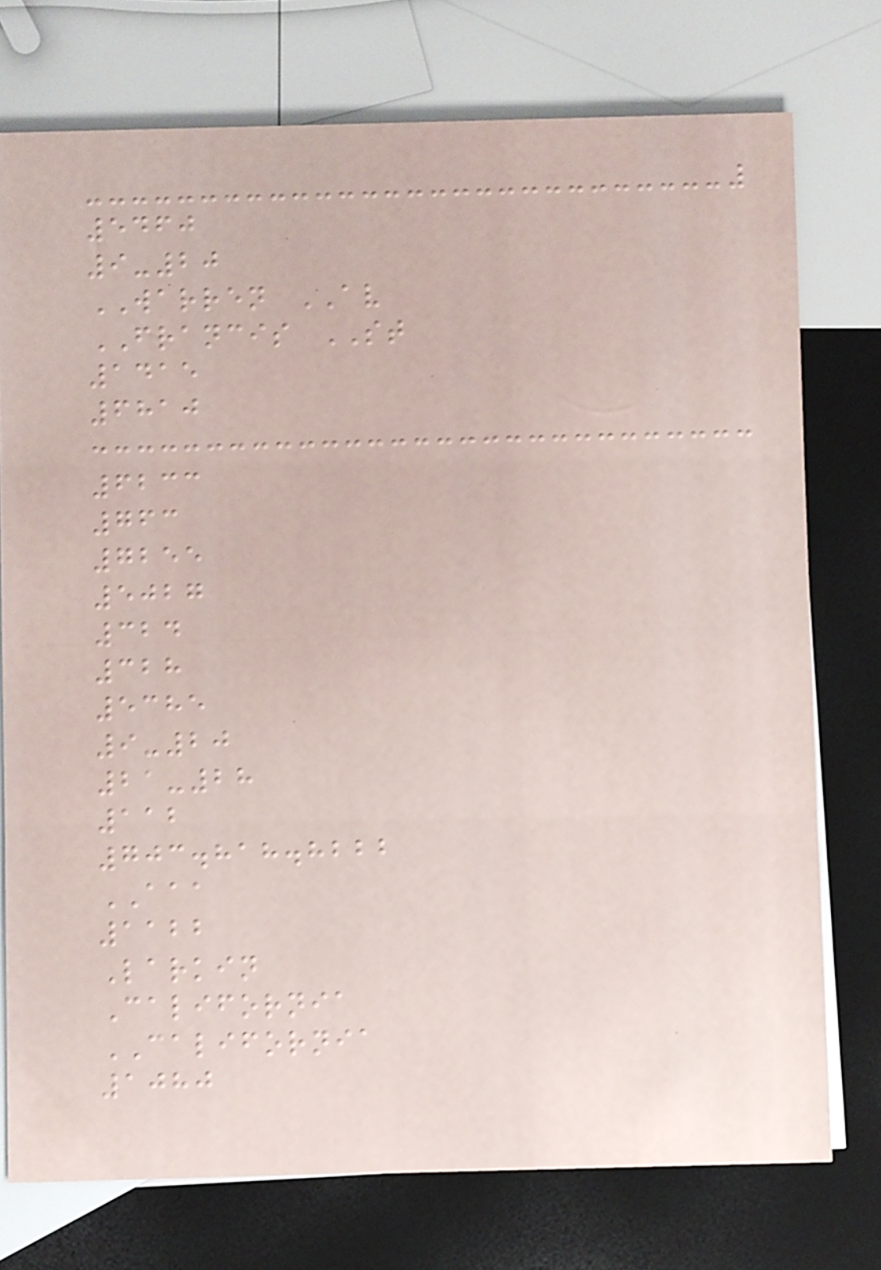5460
9-20
WARREN AV
FRANCIS ST
1415
6810
6233
763
7255
5027
324
328
5385
9-20
21-28
112
703.818.8222
AAA
1122
Larkin
California
CALIFORNIA
1080
